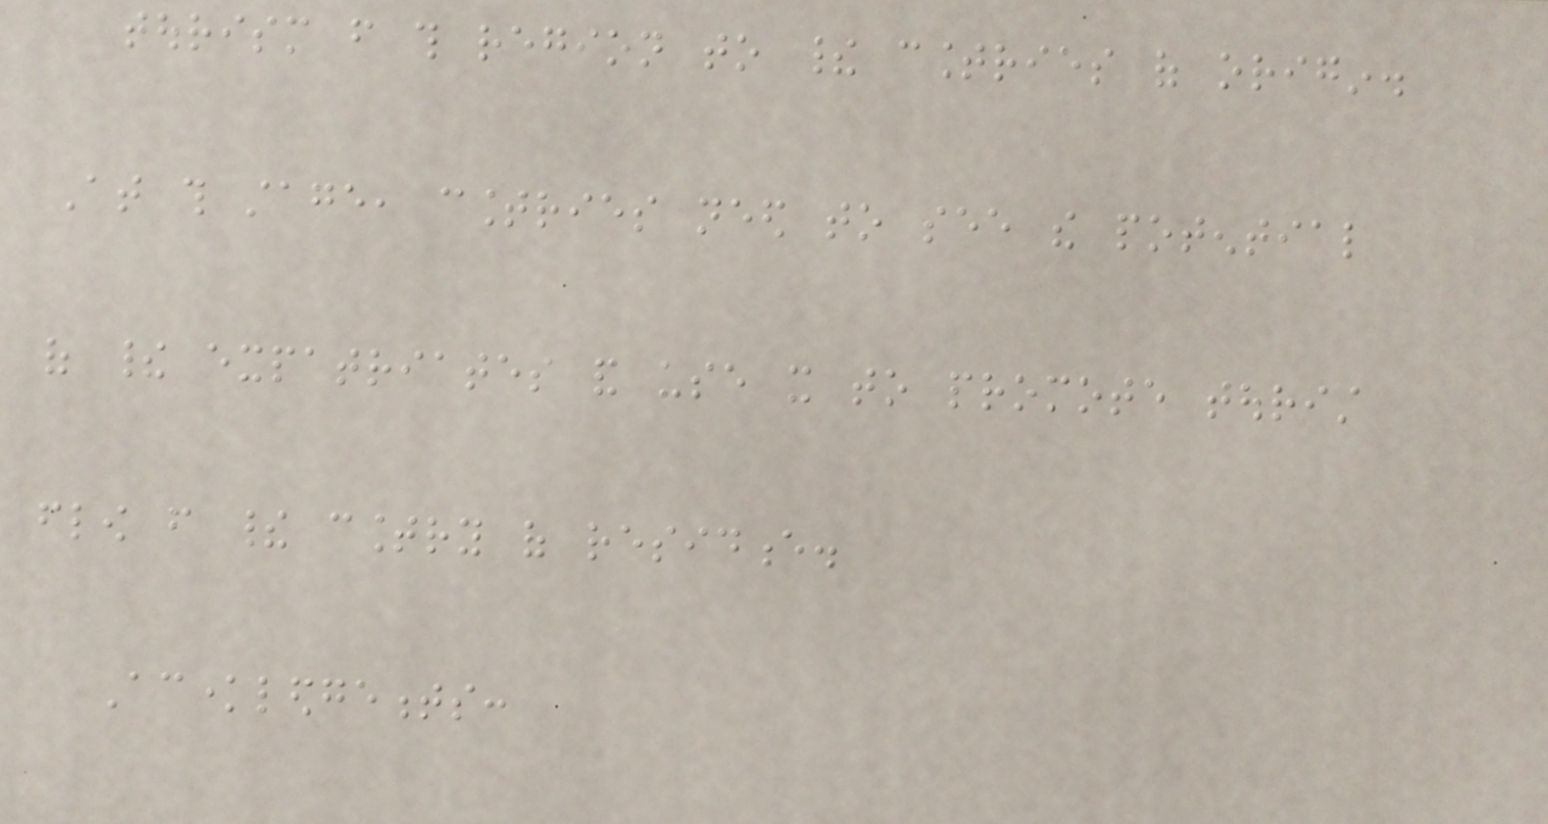tourism from this region to their countries of origin.
At this stage, countries need to see the potential
of their expatriates and use it to promote tourist
flow from their country of residence.
Acknowledgements:
